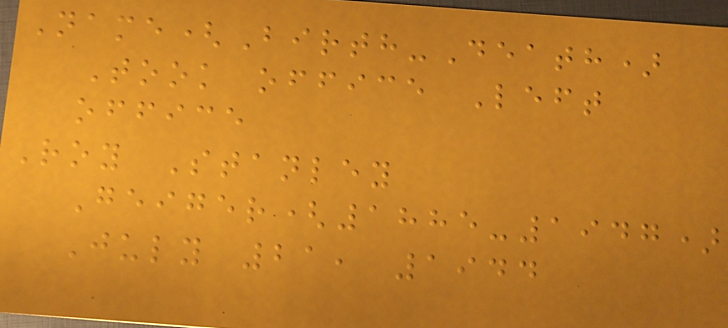Name(Birth-Death)
Took office Left
office
Roy Stanley
Geiger(1885-1947)
July 21, 1944
